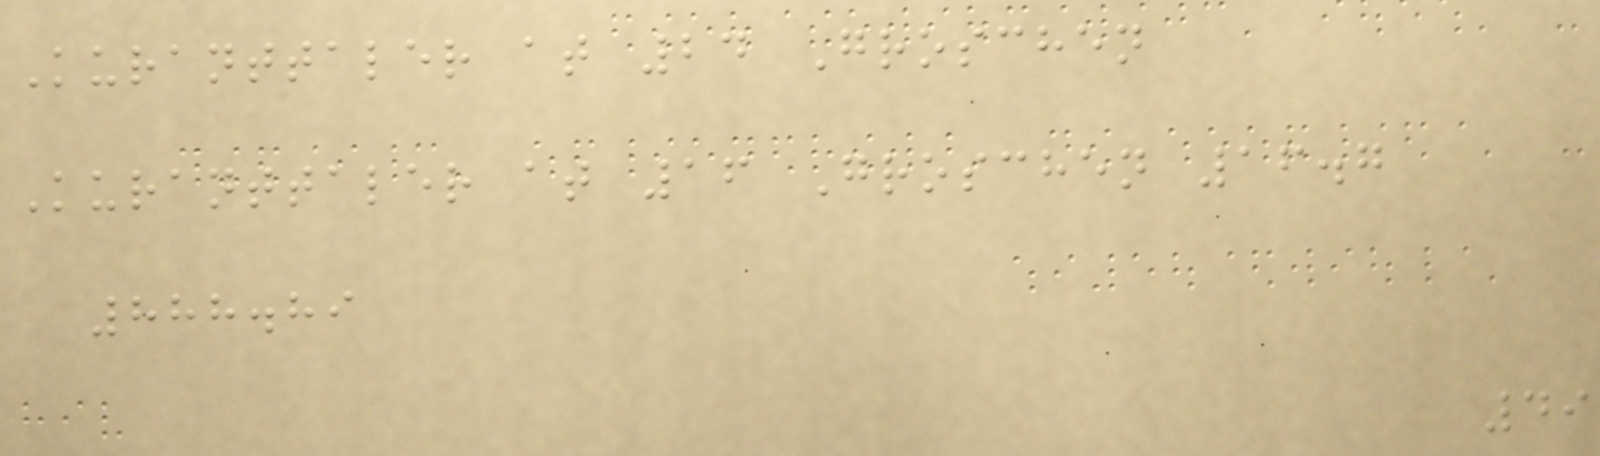Kuranttaler at 24 Groschen
Kuranttaler at 16 Groschen 16.7
888.89
49
